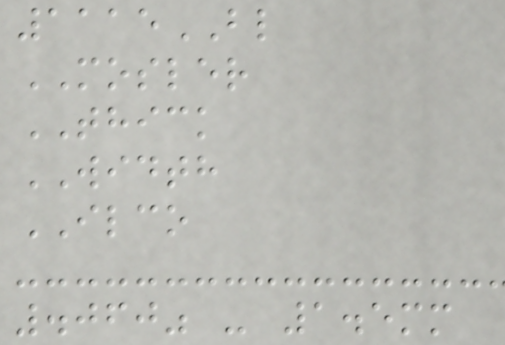1115BL
MOSLER
THICK
WIDTH
ILCO
.060" - 1.5mm
